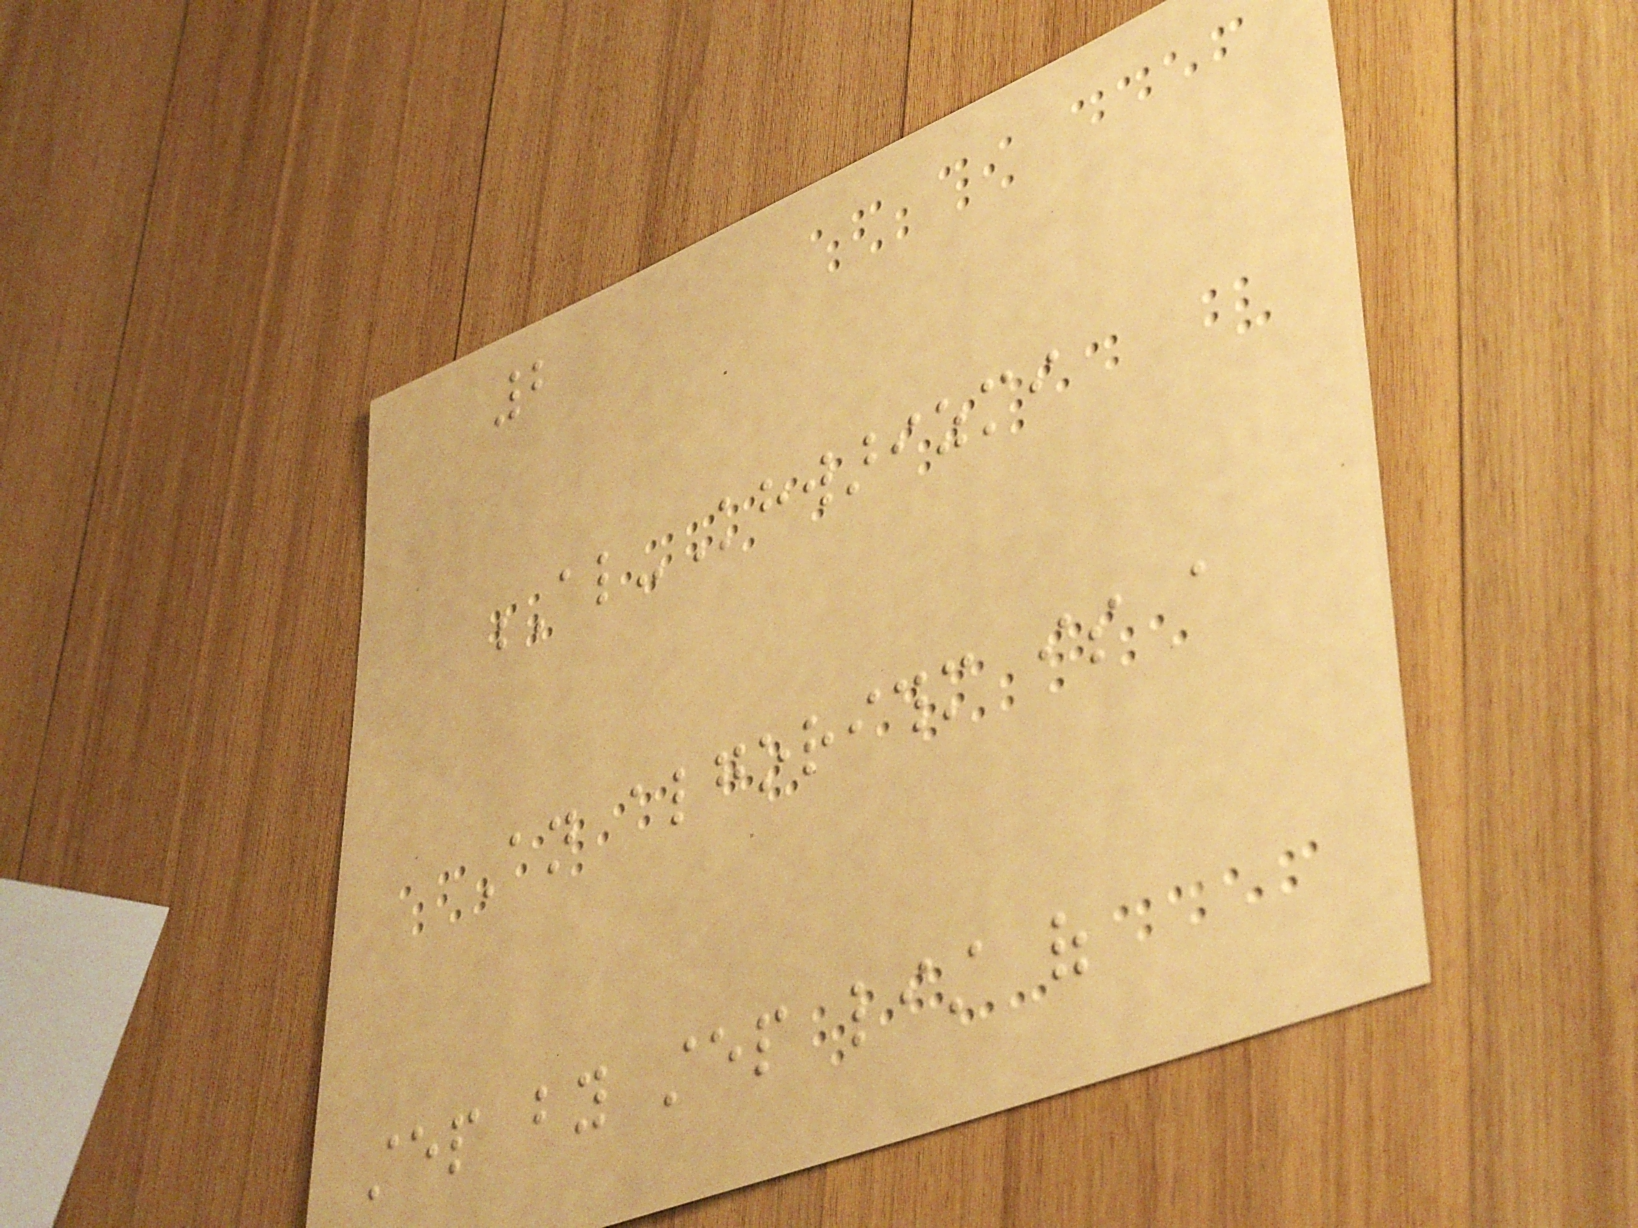2
Al-Khwarizmi
An algorithm is a
step by step list of
